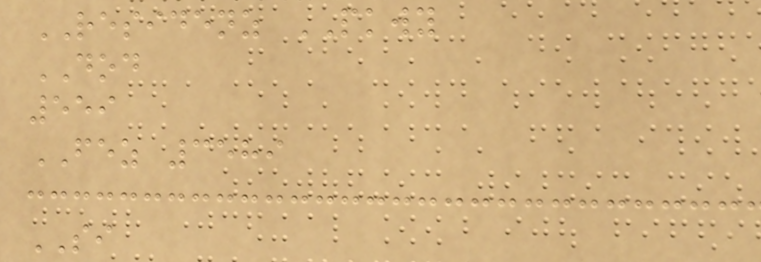RESIDENZ PKWY
DOD
559
FEZ 3589
SI
